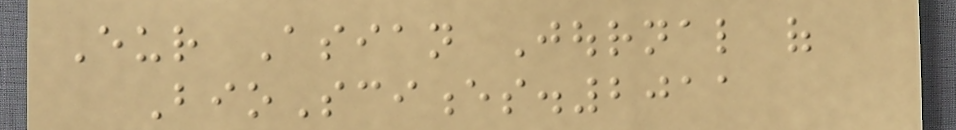Eur Asian Journal of
BioSciences.2011
